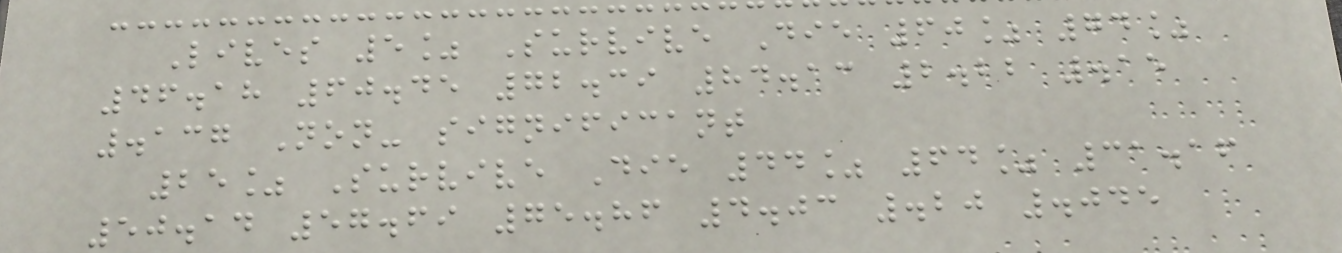Lives 5% Survive Die 60% 74%
46.18 60.45 72.39 84.13 2.22 .15
.137 Non- significant
25% Survive Die 44% 64% 31.16
50.14 57.69 75.86 4.03 .20 .045
